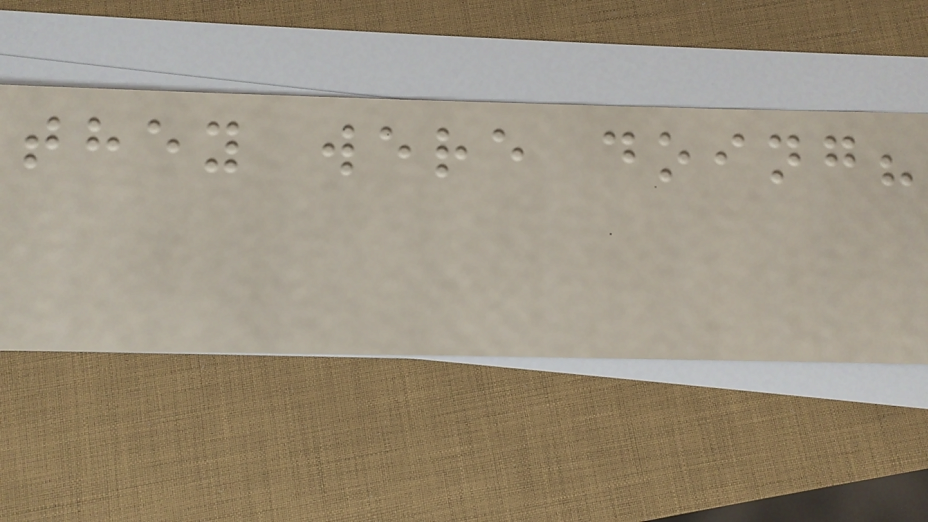they were doing?
